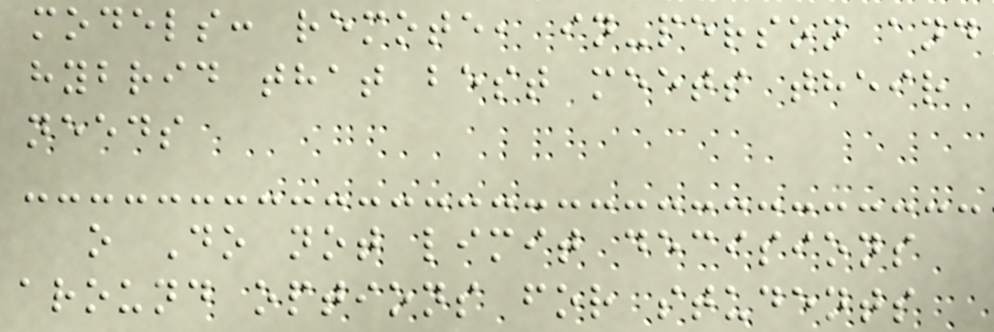models: remote, in-person and
hybrid that best meets their
needs
o Do not limit decisions
around options for students
